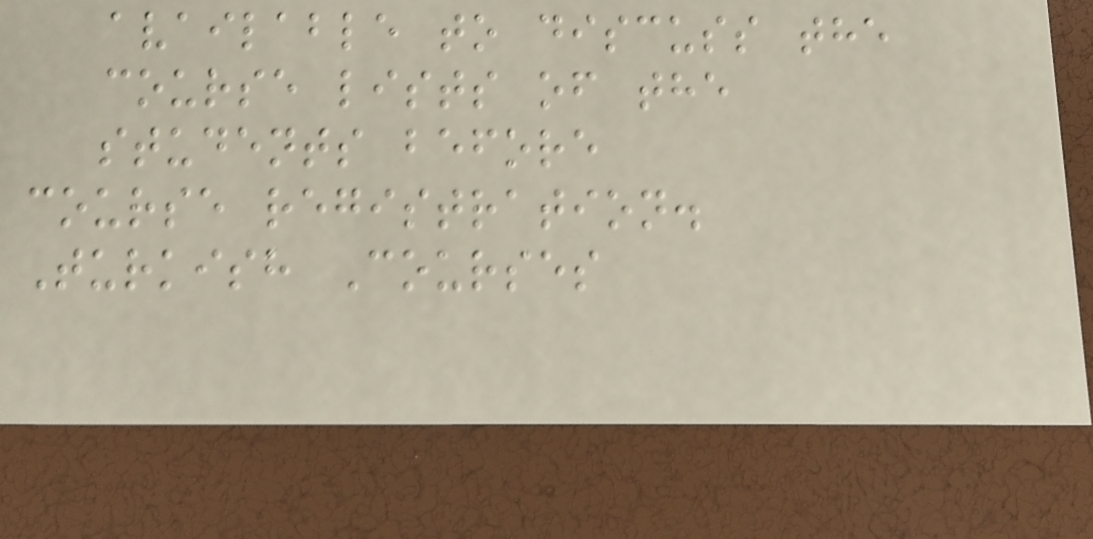available to discuss the
course lists of the
students before
course registration.
Turkish Courses
